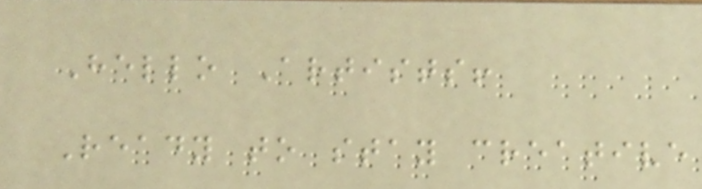Hello Artists!
Ready to stay creative
